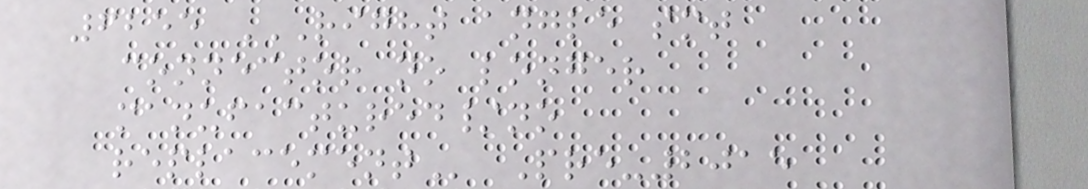6255 RIGHT ANGLE SMT
CONNECTOR NO LONGER
MANUFACTURED/NO
REPLACEMENT Pre-2015
